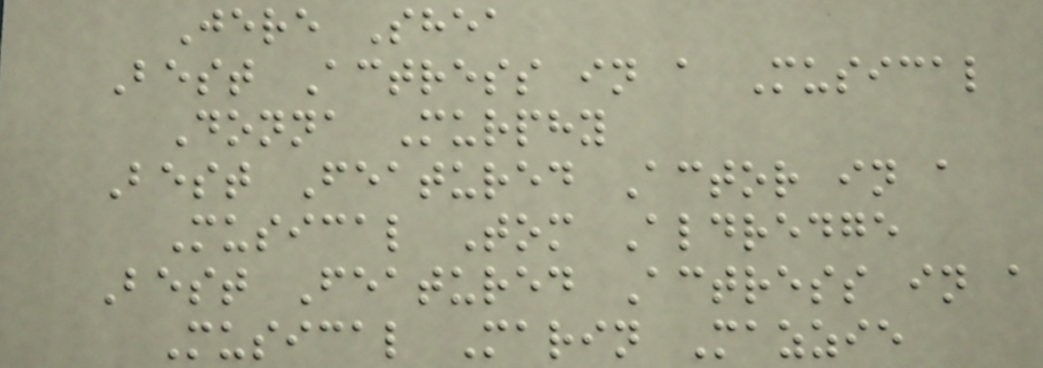Jere Shea
Best Actress in a Musical
Donna Murphy
Best Featured Actor in a
Musical Tom Aldredge
Best Featured Actress in a
Musical Marin Mazzie
